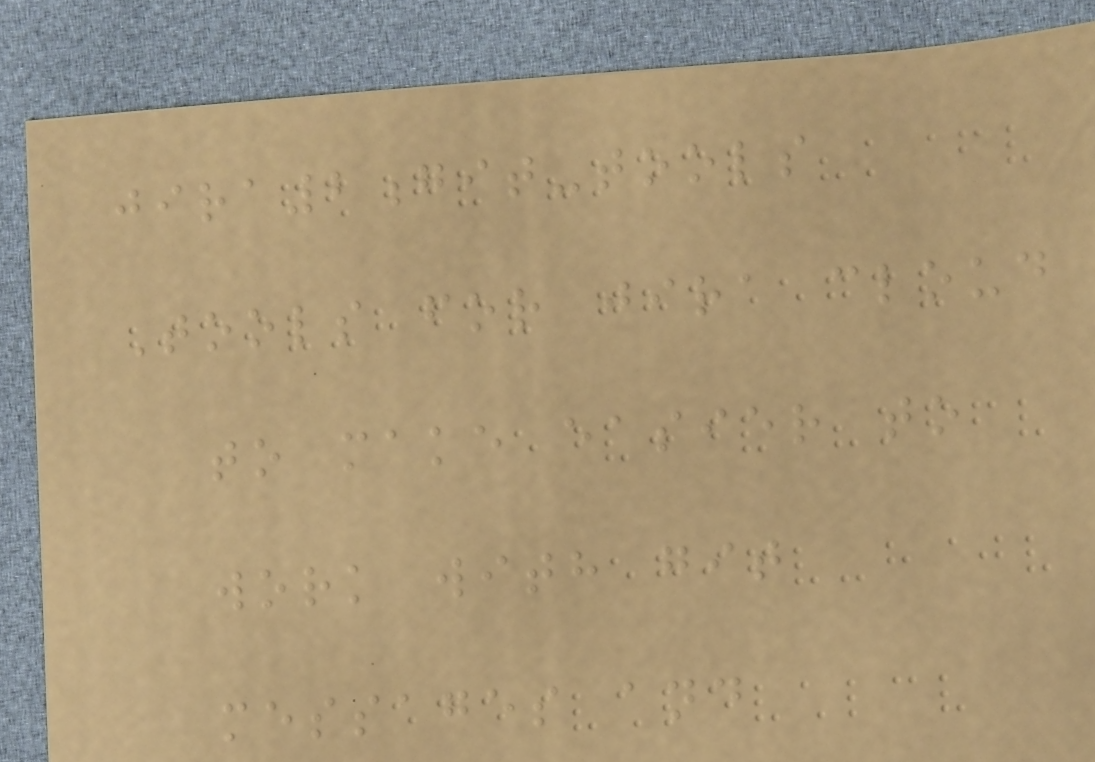jira2git-tools
Tools for jira cloud
to make easier to
work with git
messages and
